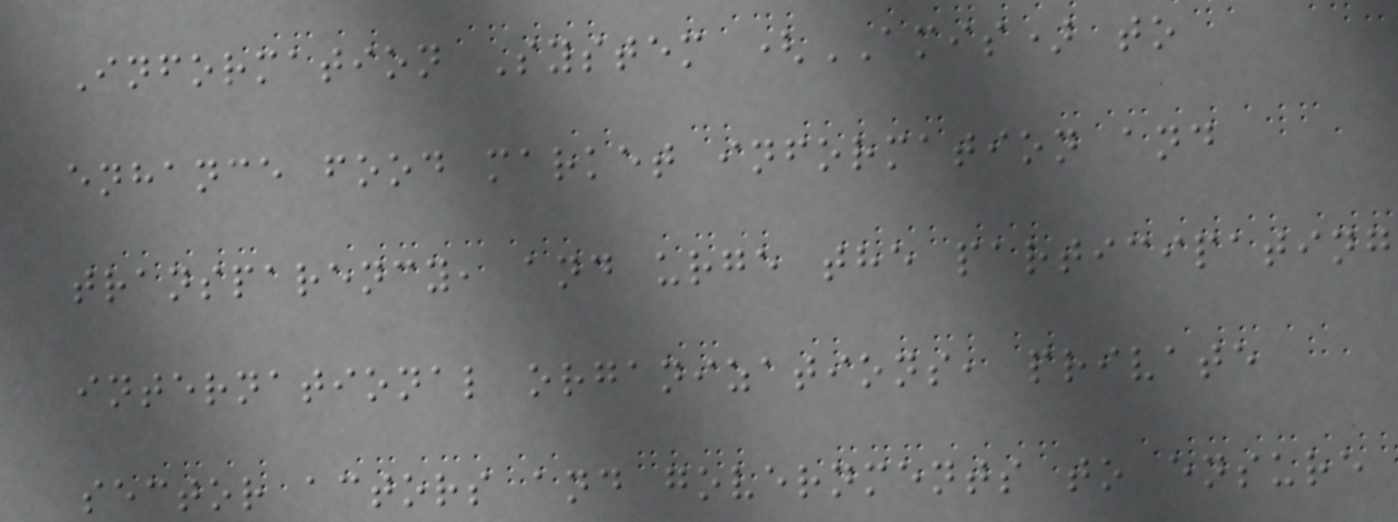Information System (AMIS) to
enhance food market information and
transparency, and urge the participating
international organizations, private
sector actors and governments to ensure
